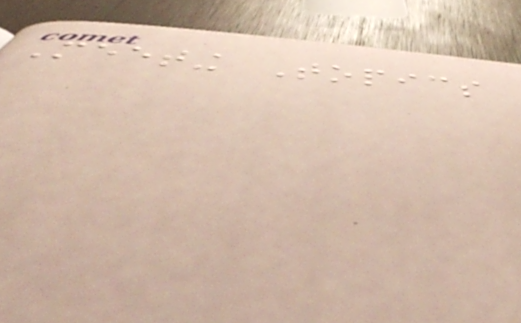Meeting Topics
